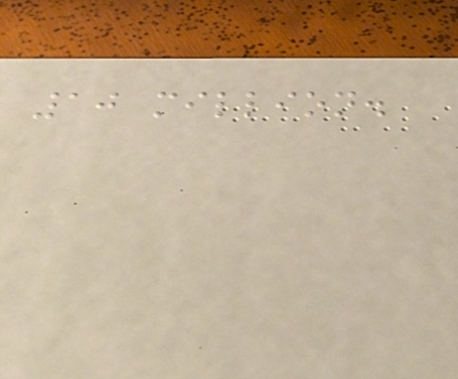10 million.
